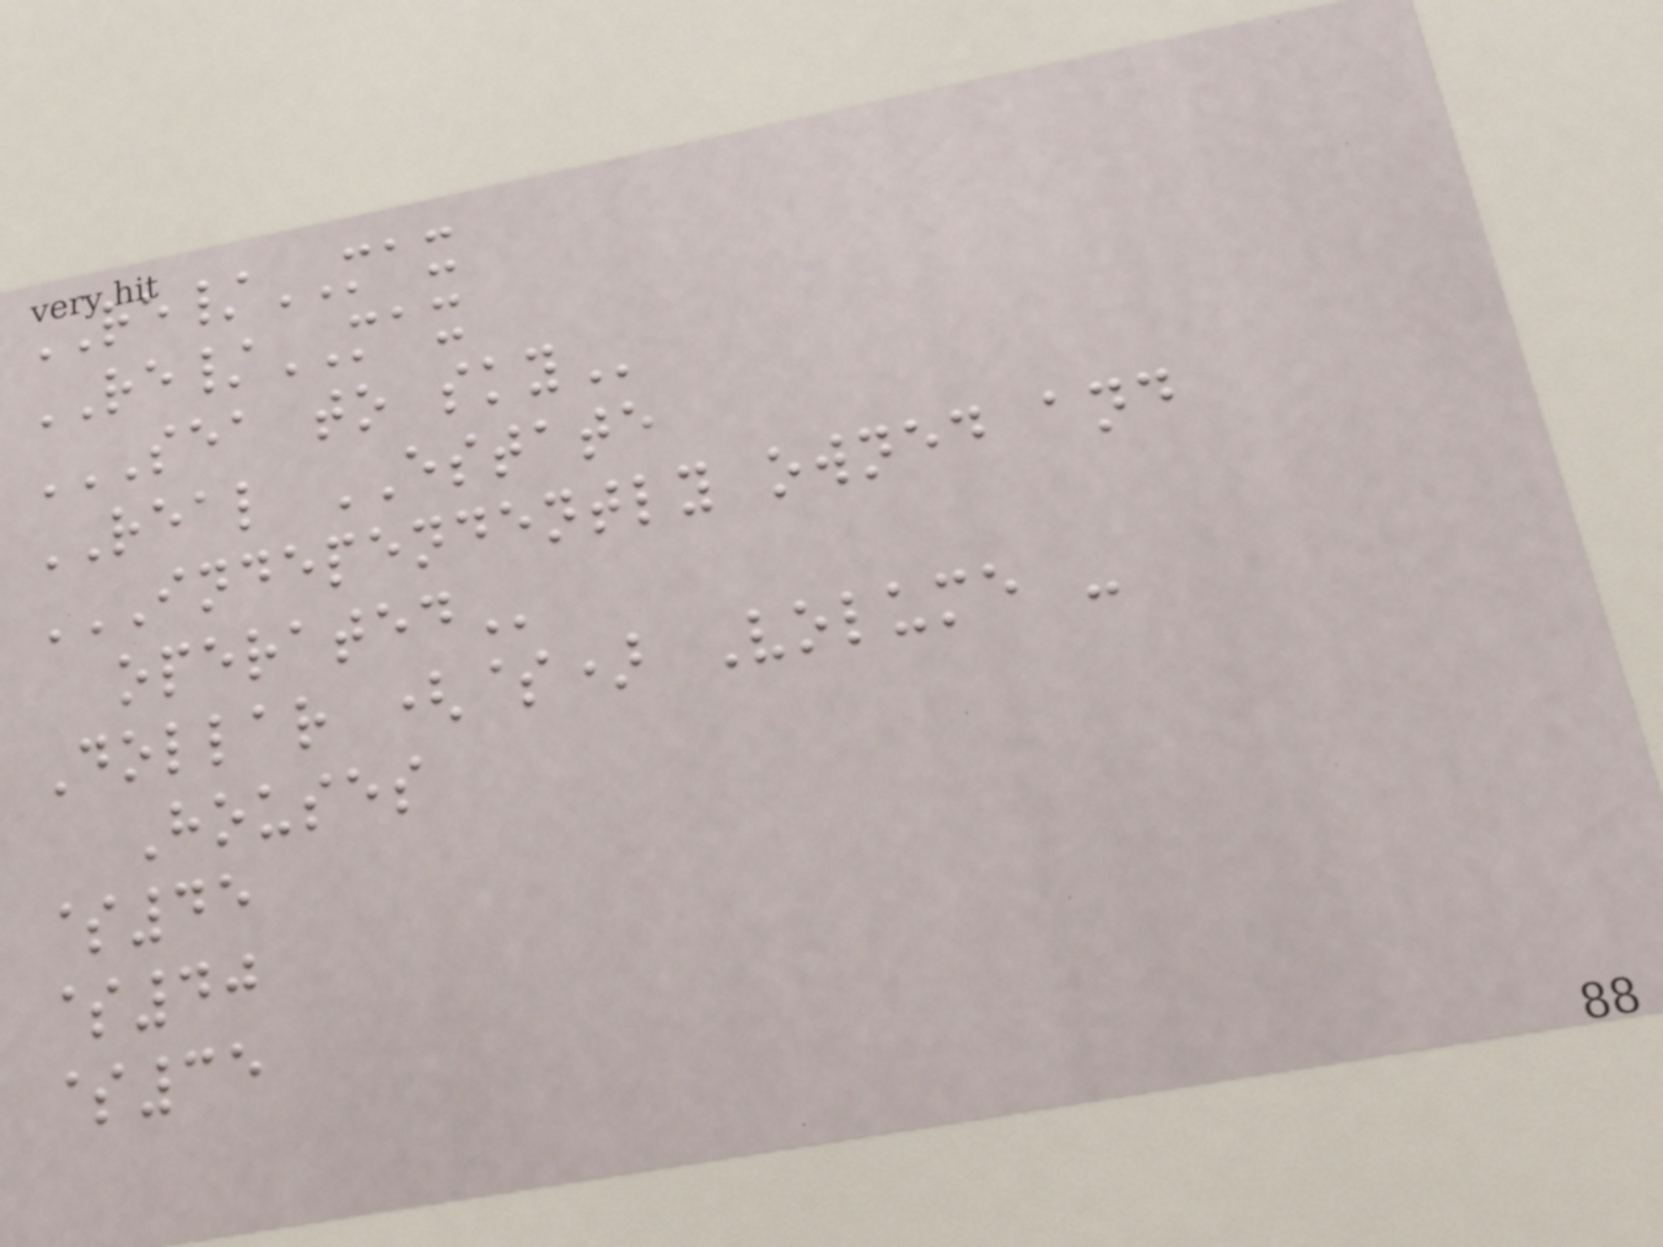RE/MAX
RE/MAX
SEA TO SKY
REAL ESTATE
INDEPENDENTLY OWNED AND
OPERATED
Dollar ($) Volume -
Houses
$45
$40
$35
